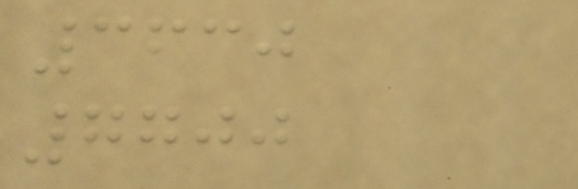3630
7700
